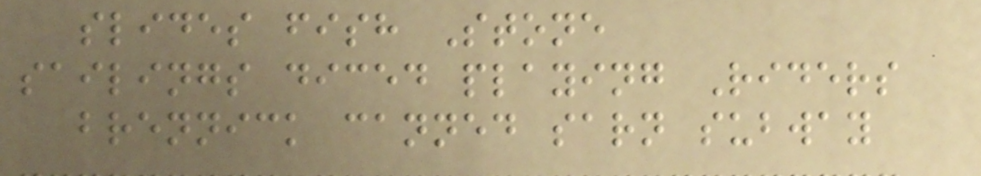slides fish Stone
sailings diced playing Riders
brennick canned sarn subway
